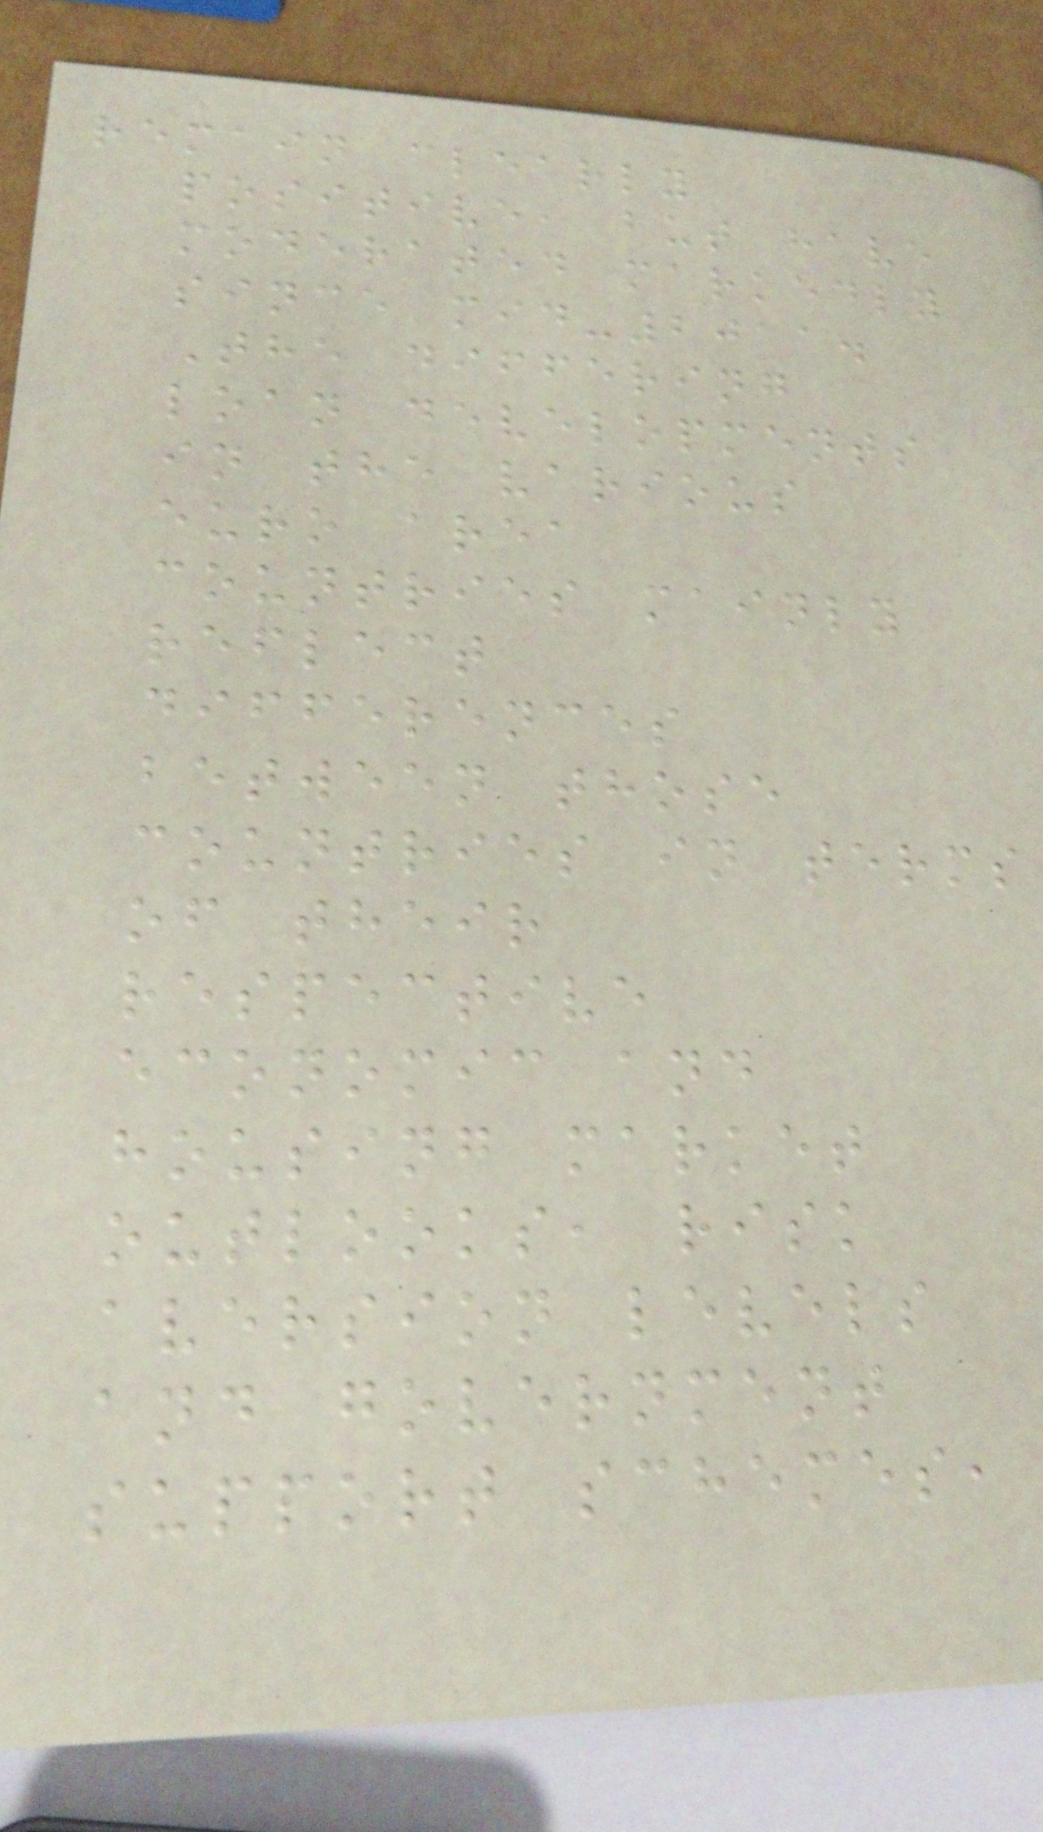remain clearly
positive, but have
moderated markedly
since mid-2011.
The differing
loan developments
in the various
euro area
countries mainly
reflect
differences
between those
countries in terms
of their
respective
economic and
housing market
outlooks, risk
aversion levels
and government
support schemes,
